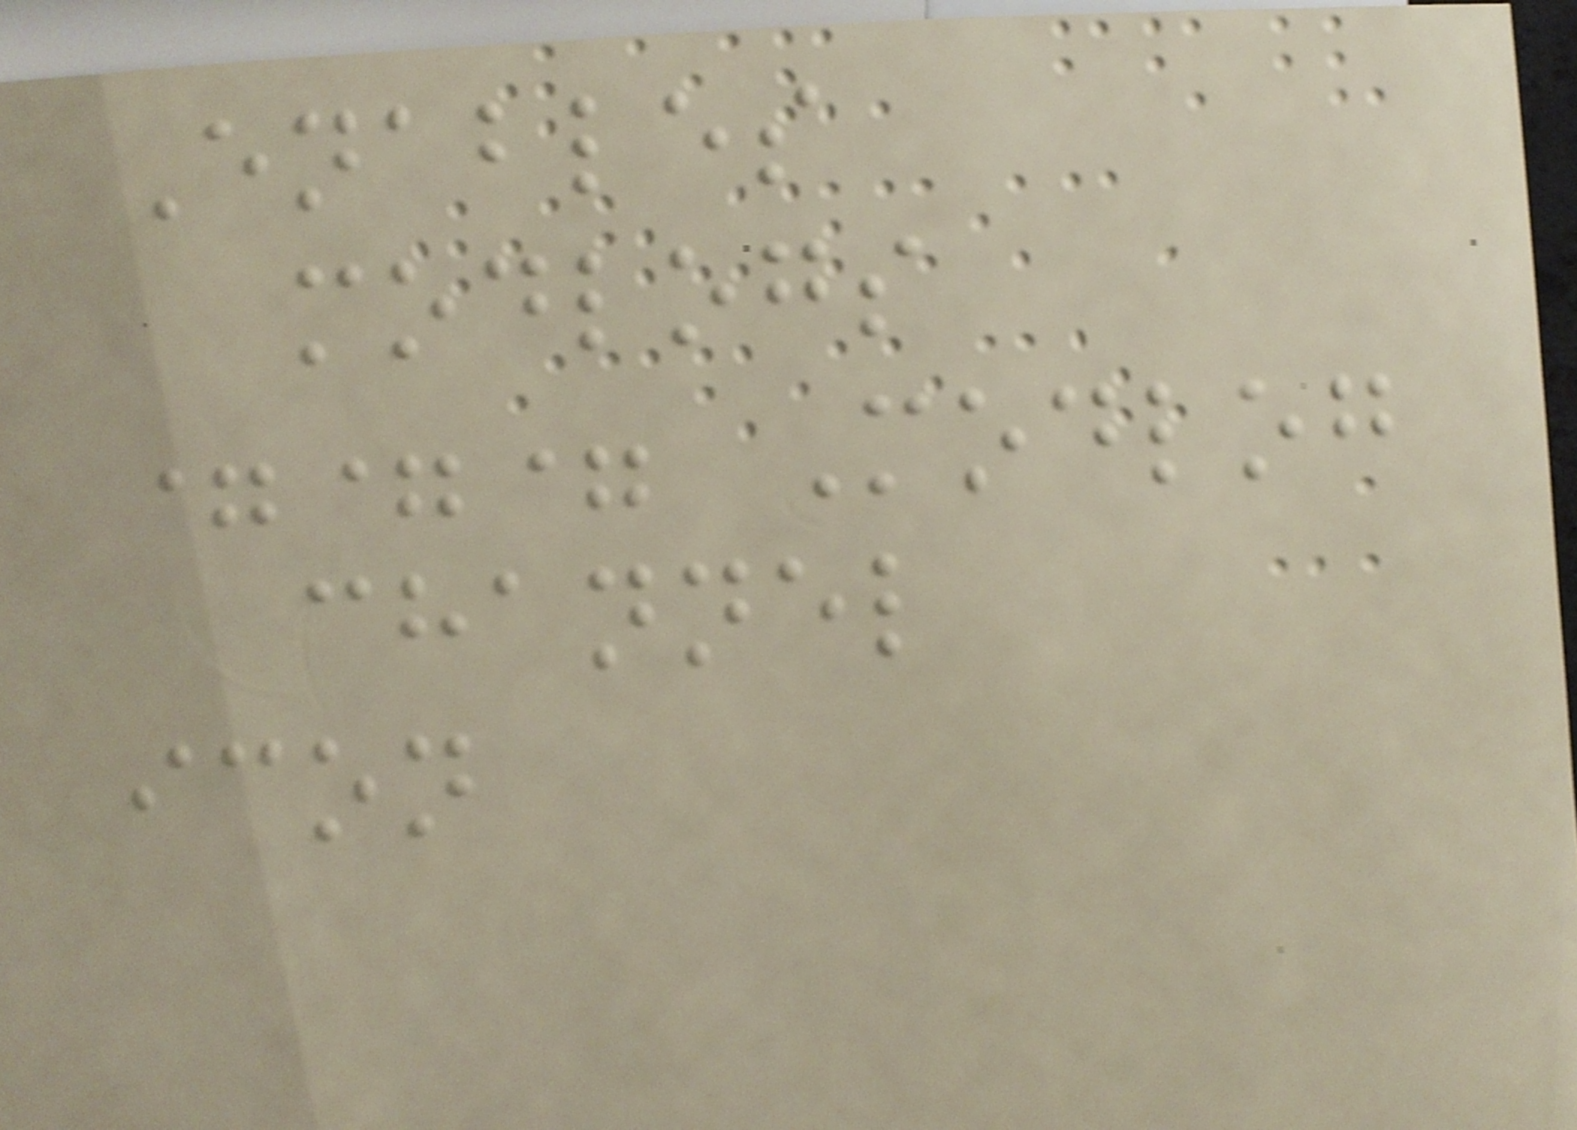Enables
modlogs
=== Modlog
channel
icon
